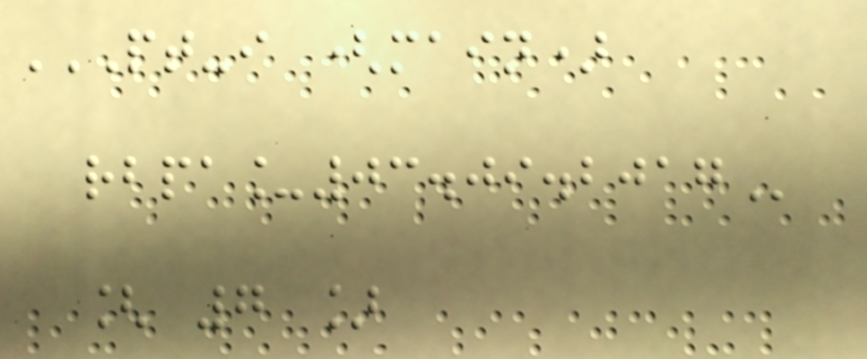PT-I (MAIN)
RBPA_03.09.2017
[ 7 ]
